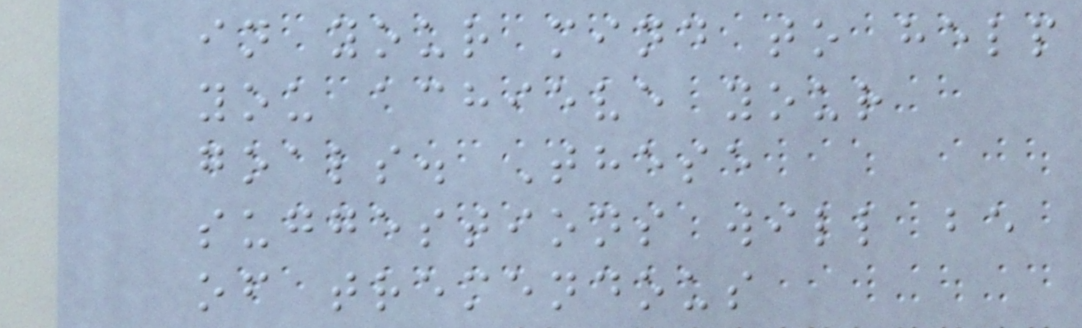in your mind to help
you achieve your
goals. These
suggestions will be
of tremendous
